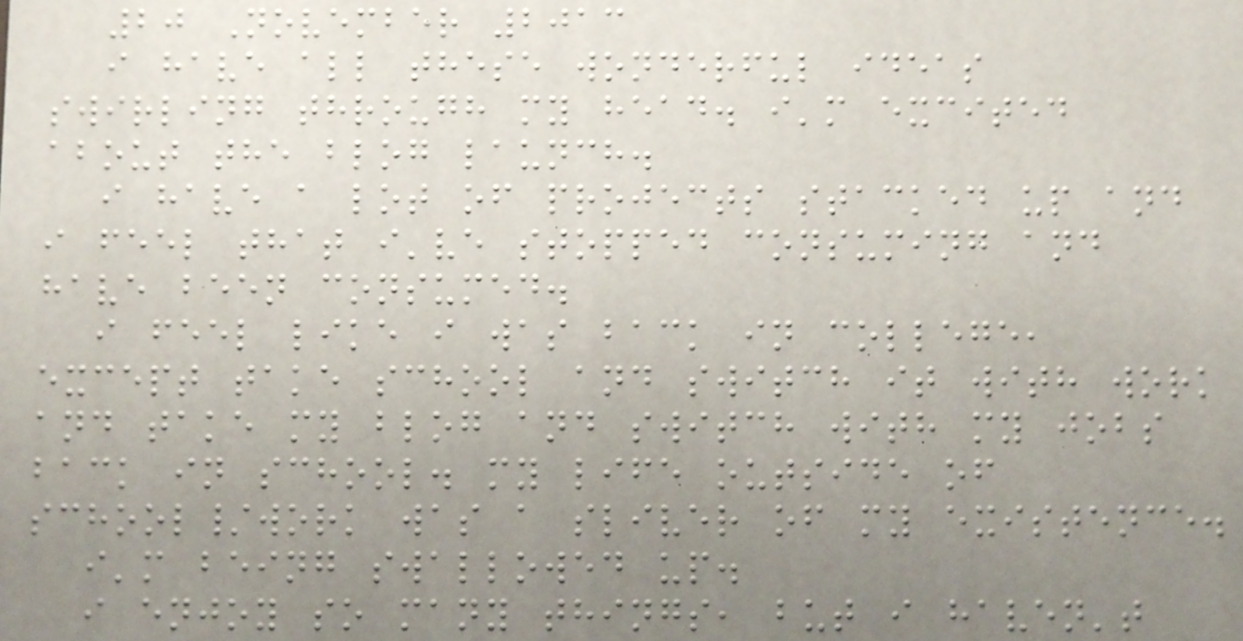20 November 2013
i have all these wonderful ideas
swirling through my head. i'm excited
about the blog launch.
i have a lot of projects stacked up and
i feel that i've stopped consuming and
have been consumed.
i feel like i was back in college,
except take school and switch it with work
and take my blog and switch with my jobs
back in school. my life outside of
school/work was a sliver of my existence.
i'm being swallowed up.
i enjoy so many things, but i haven't
